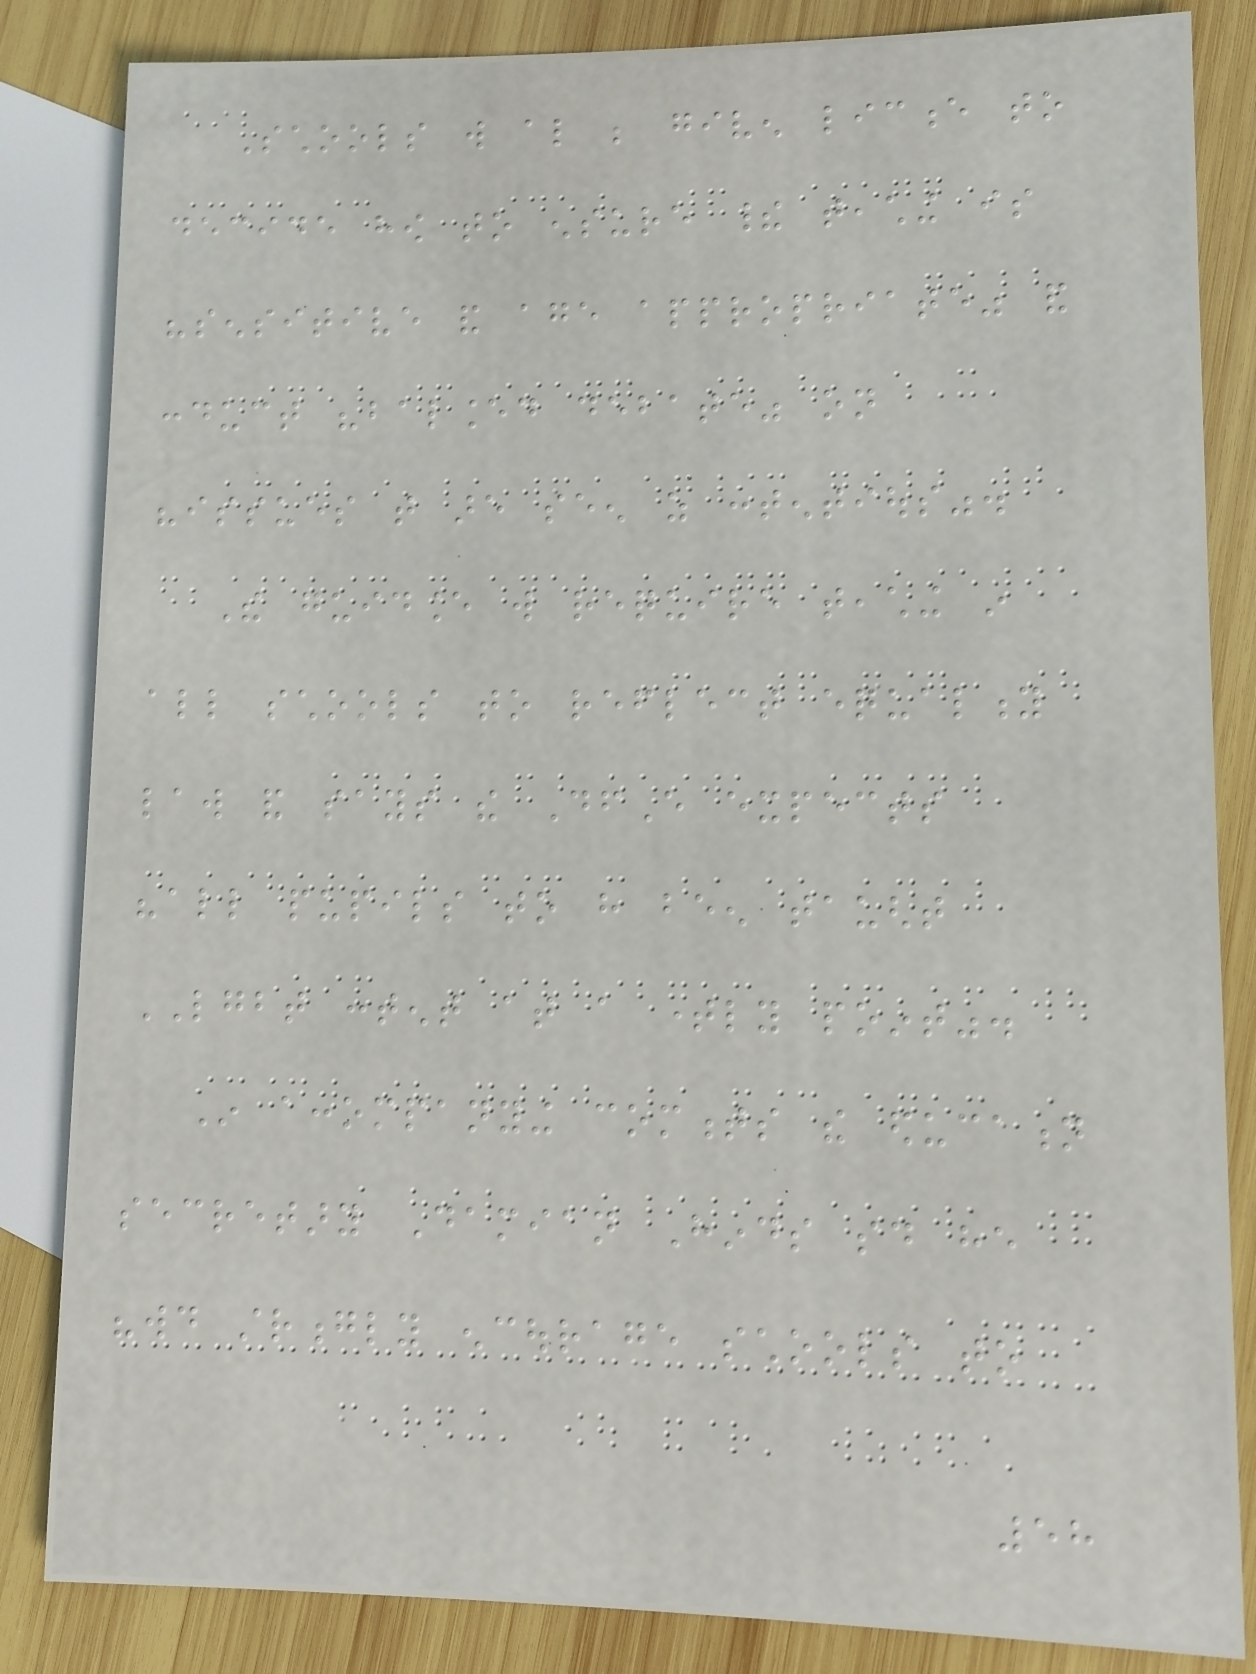Schools will also be given licence to
decide how to ensure their teaching is
"sensitive and age appropriate" and
conduct "balanced debate" on
"issues that are seen as contentious".
The guidance will require teaching in
all schools to reflect equality
law and says the DfE expects
"all pupils to have been taught
LGBT content at a timely point".
In accompanying comments the education
secretary Damian Hinds said he
"would strongly encourage schools to
58
